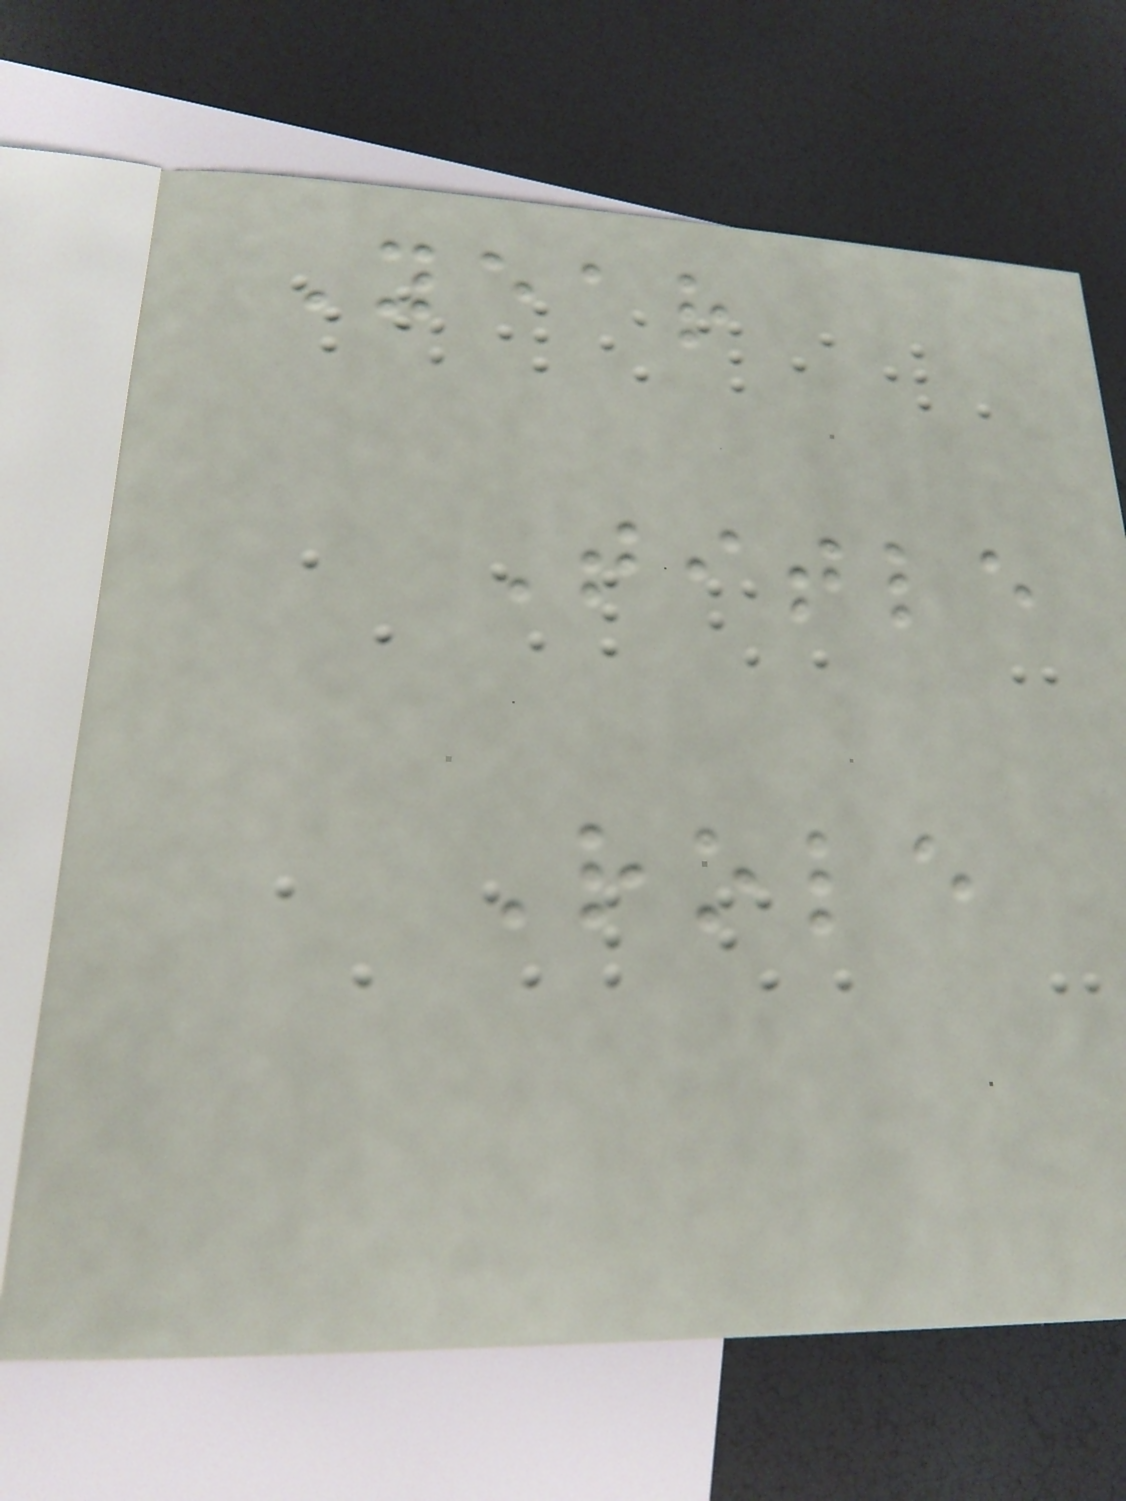Year
Title
Role
